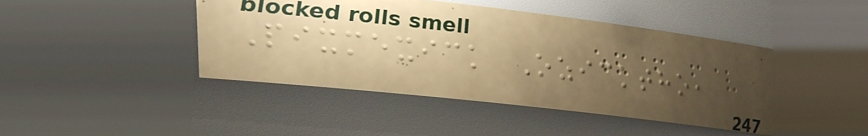Pixmexick Ozicktho,
